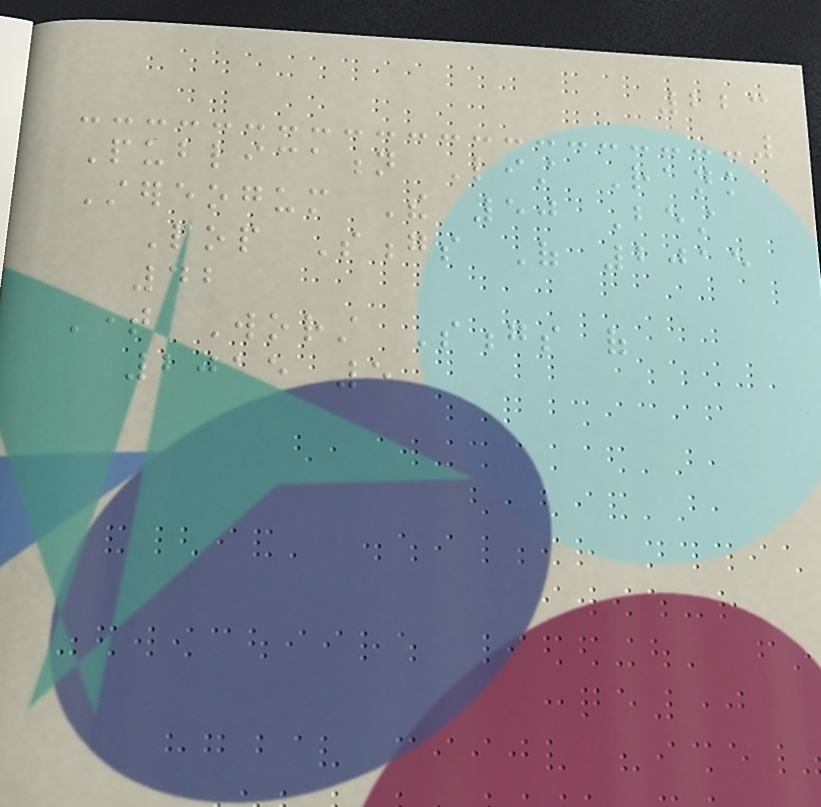223
Publication List Rank
Stereogum The 50 Best
Pop Songs Of 2015
42
Time Worst Songs of
2015 5
